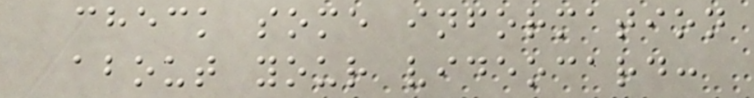check some information
about your videocard:
